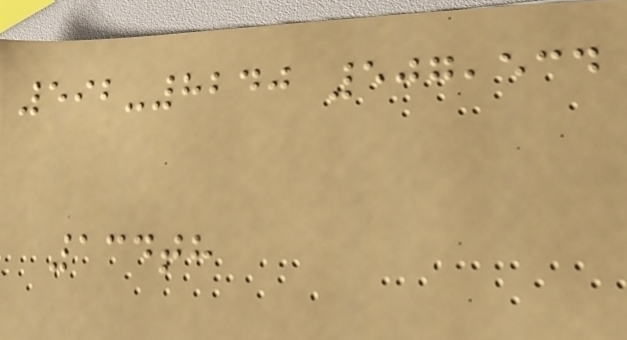592-8240 507,534
134th
